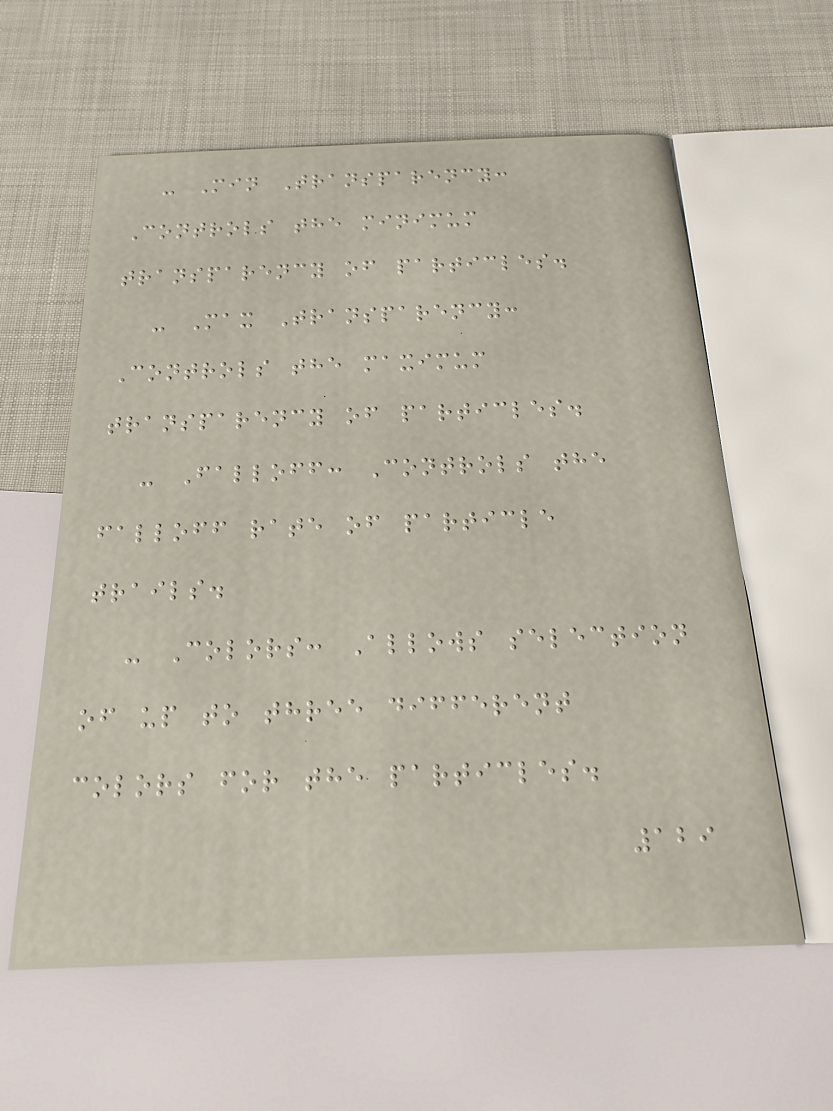- Min Transparency:
Controls the minimum
transparency of particles.
- Max Transparency:
Controls the maximum
transparency of particles.
- Falloff: Controls the
falloff rate of particle
trails.
- Colors: Allows selection
of up to three different
colors for the particles.
129
